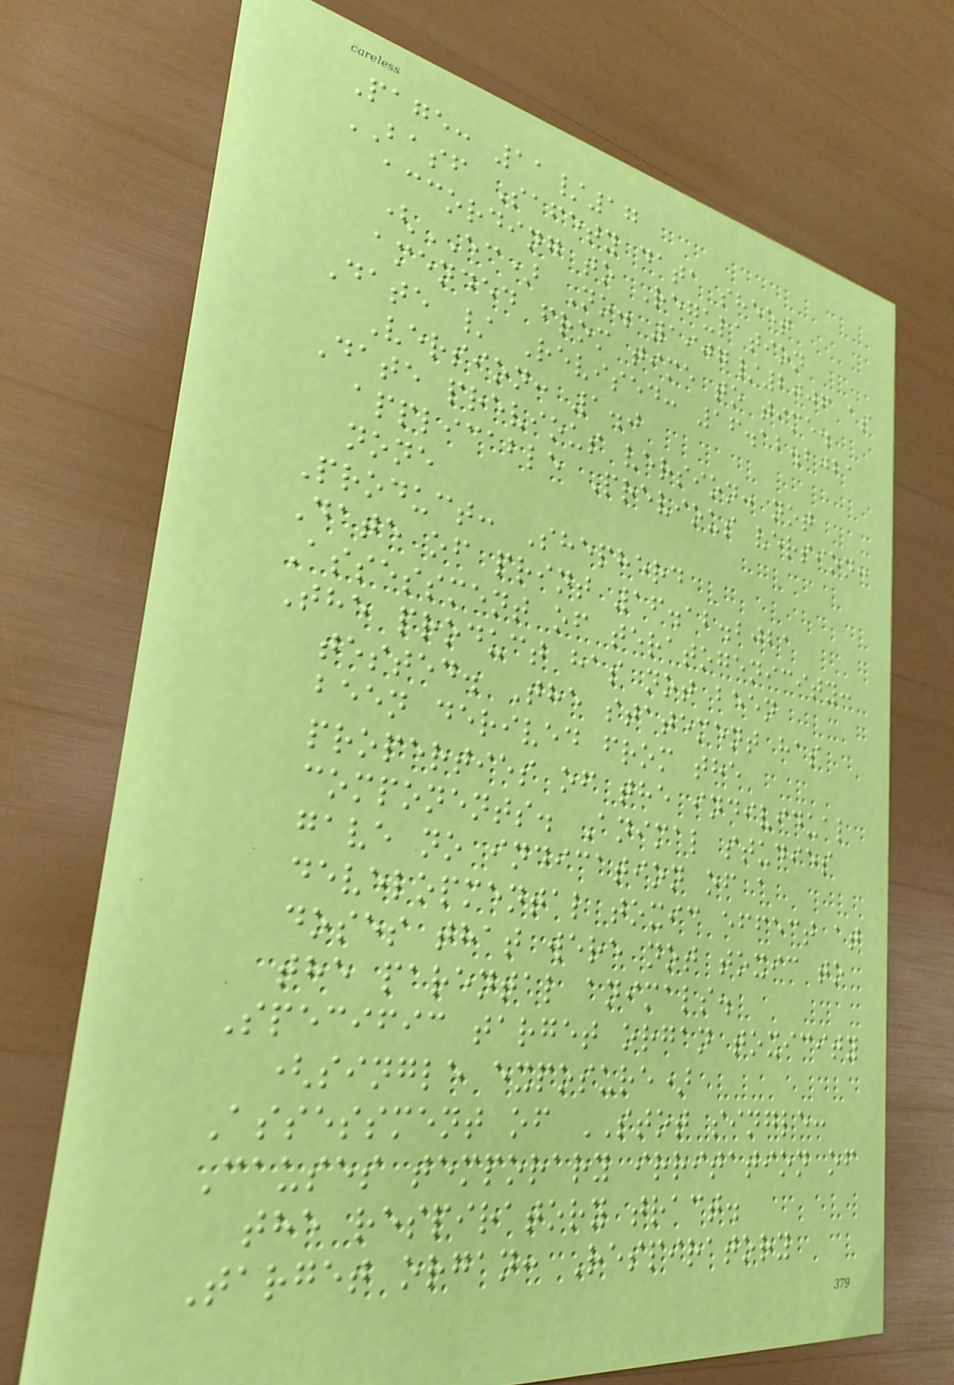Page: 11/17
BASF Safety data sheet
according to Regulation
(EC) No. 1907/2006 as
amended from time to time.
Date / Revised: 16.12.2021
Version: 1.0
Date previous version: not
applicable Previous version:
none
Product: Shepherd
Date of print 16.12.2021
Assessment of teratogenicity:
The product has not been
tested. The statement has
been derived from the
properties of the individual
components. Animal studies
gave no indication of a
developmental toxic effect at
doses that were not toxic to
the parental animals.
Specific target organ toxicity
(single exposure)
Assessment of STOT single:
Causes temporary irritation of
the respiratory tract.
Target organ: Respiratory
